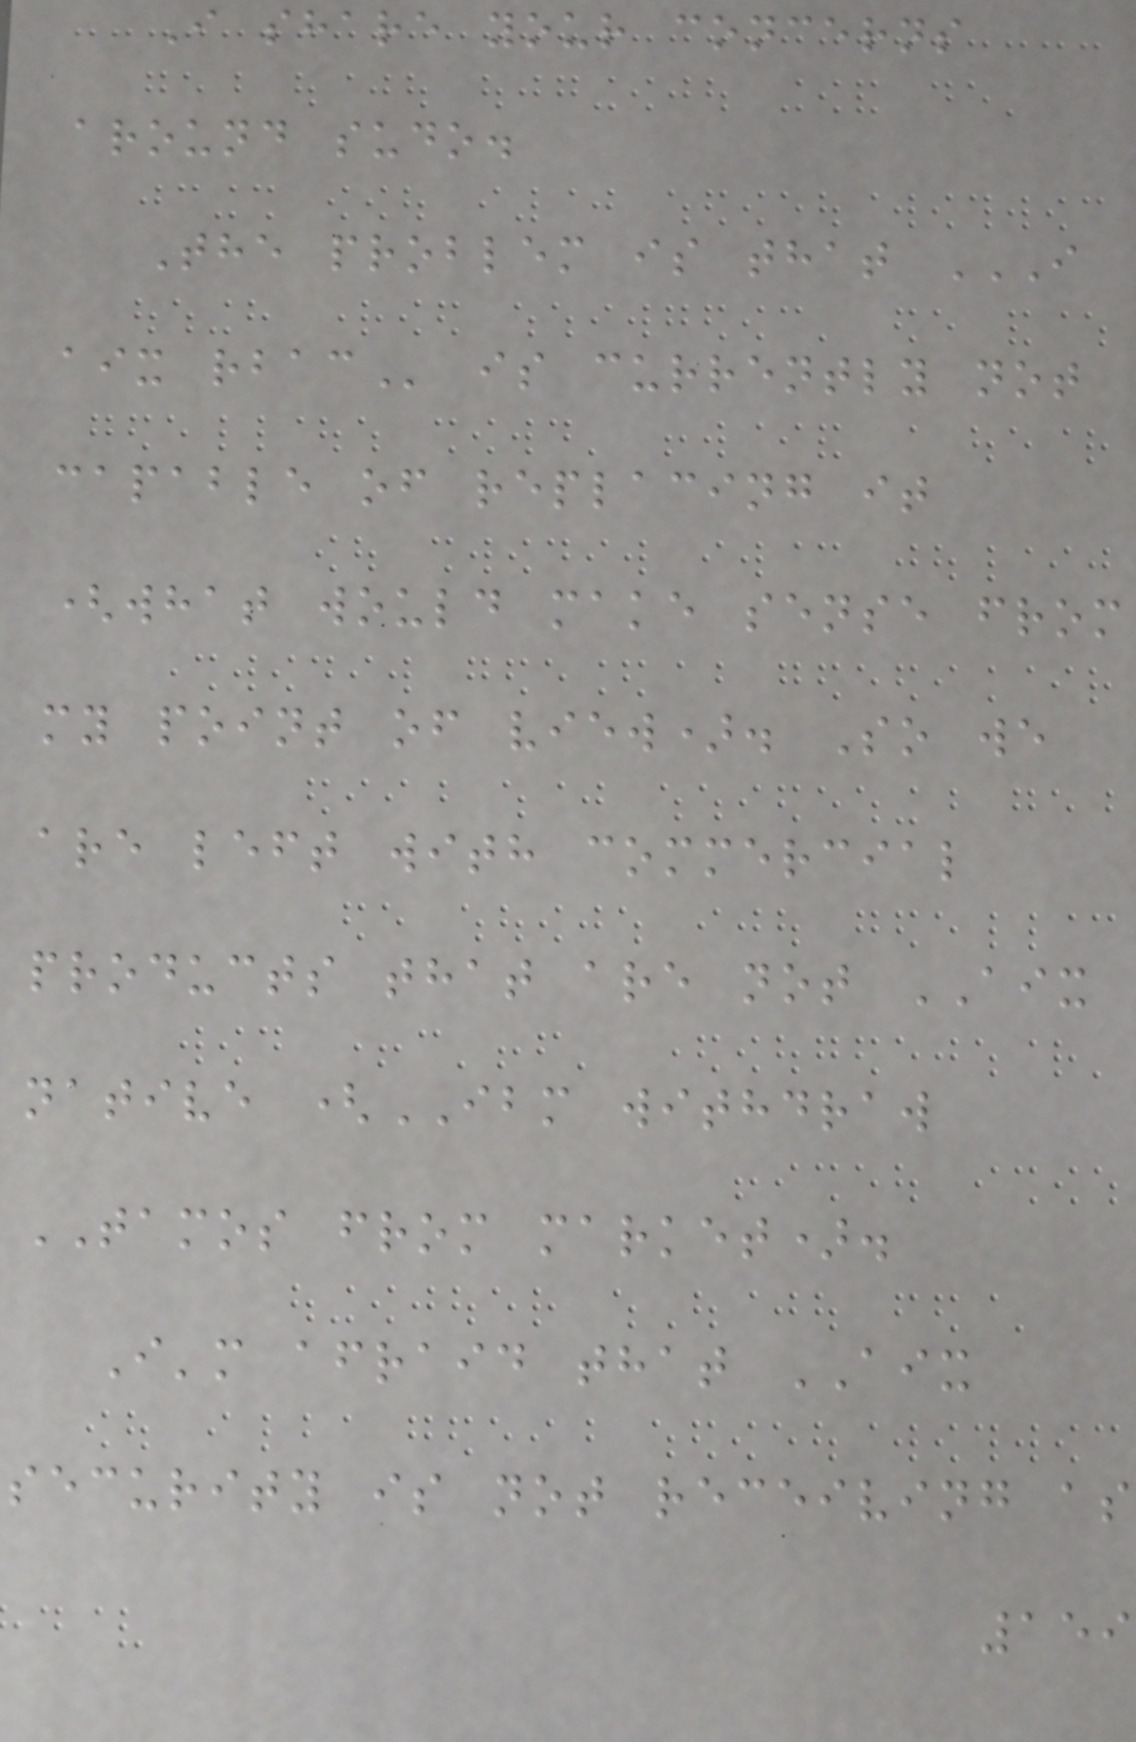I share your concerns
around sudo.
The problem is that I
AIX RBAC is currently not
capable of replacing it
(what would make sense from
my point of view). So we
are left with commercial
products that are not AIX
native (IBM withdraw
TAMOS from market).
I'm afraid that AIX
security is not receiving as
159
